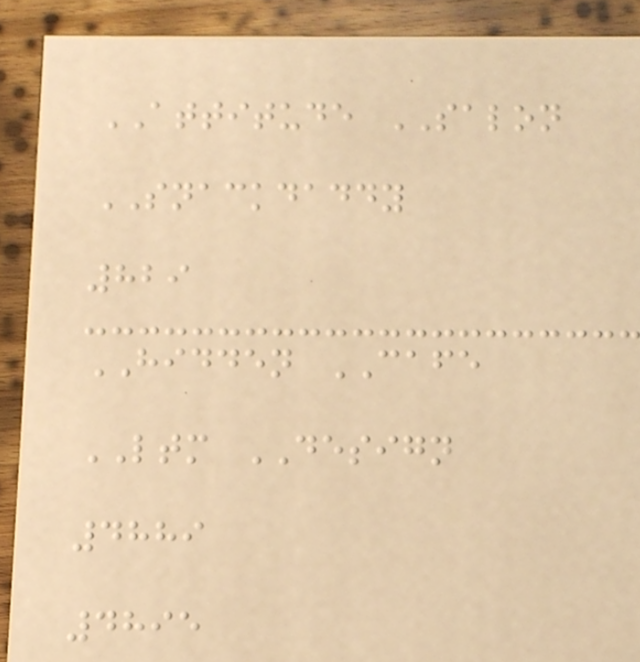ATTITUDE SALON
SNACKDADDY
829
HIDDEN CAFE
LTM DESIGN
4889
4895
